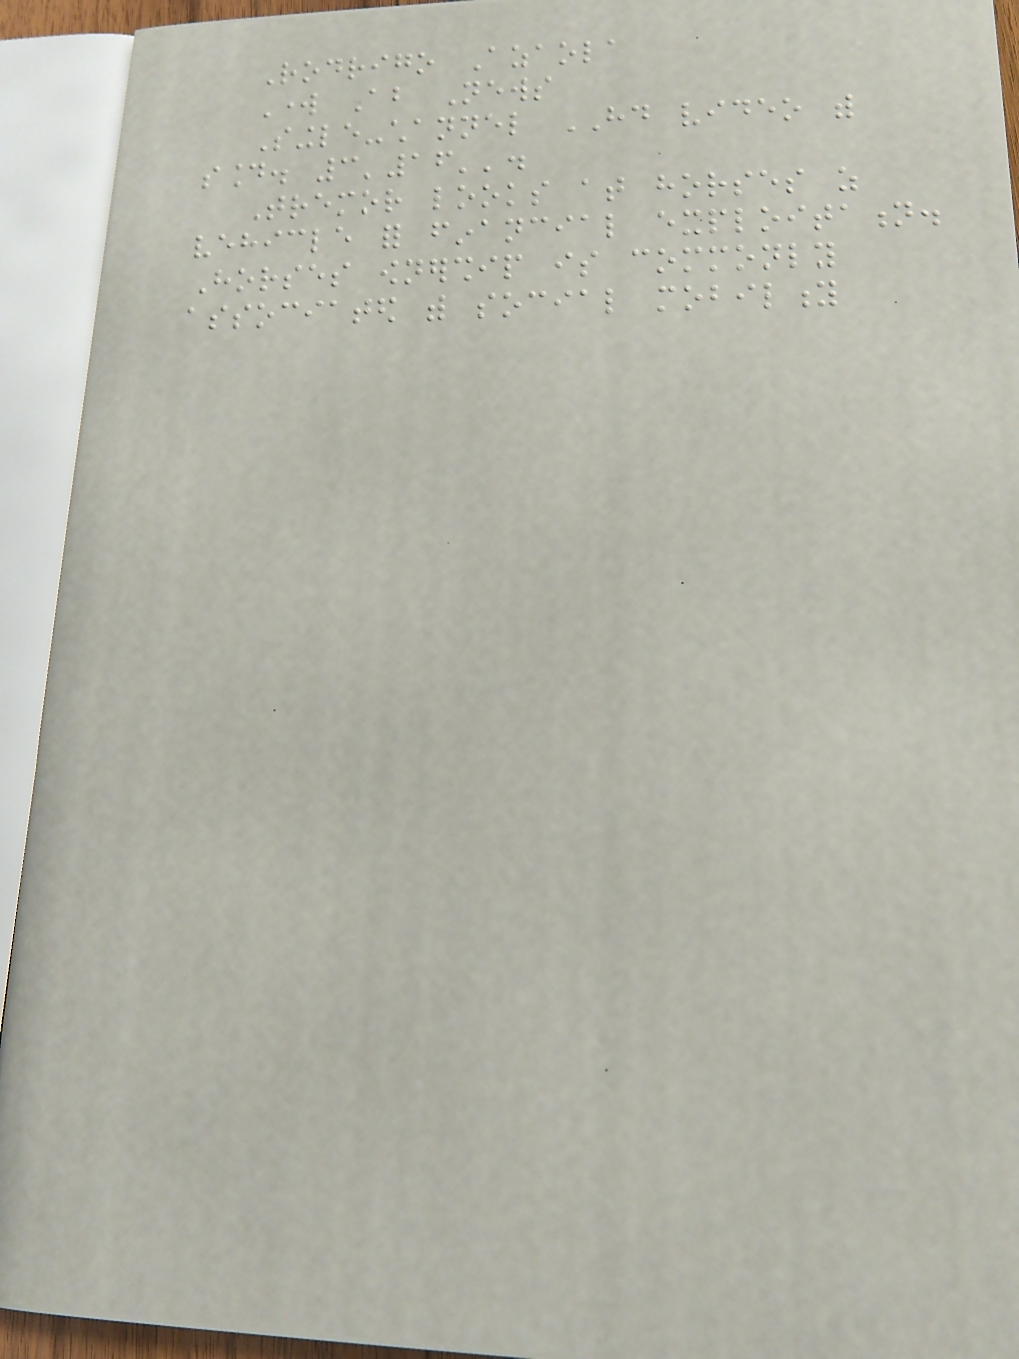Rodrigo Azaola
Work About News
Single-channel HD video with
sound. 3'16''.
Tremor looks at horses as
vehicle for financial exploitation.
Horses ownership is commonly
associated with social mobility
